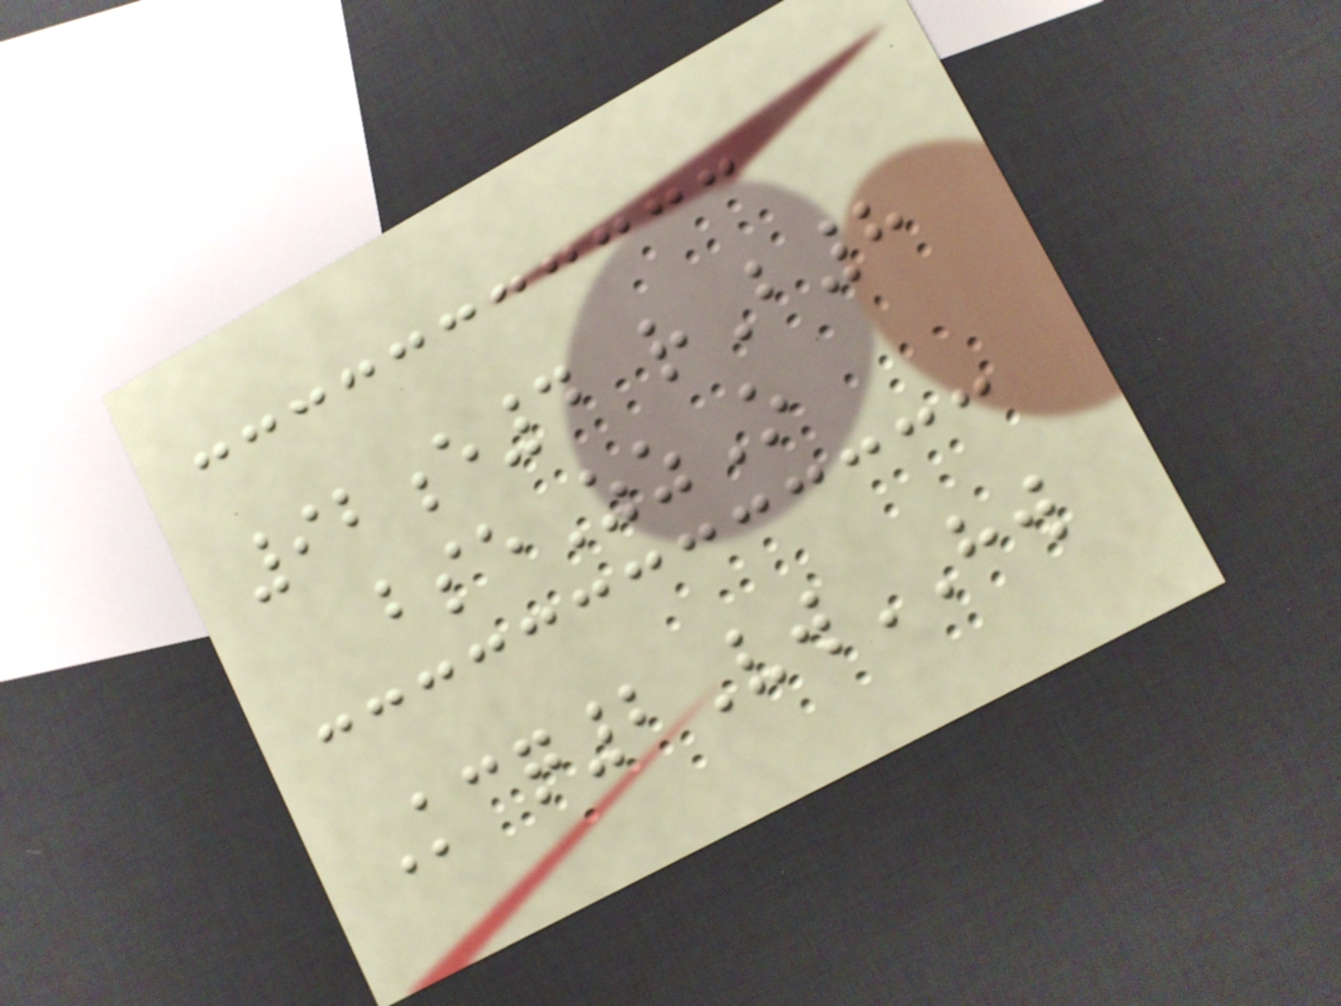92e4 rB8
bseZzO
Kcq2VwHW
